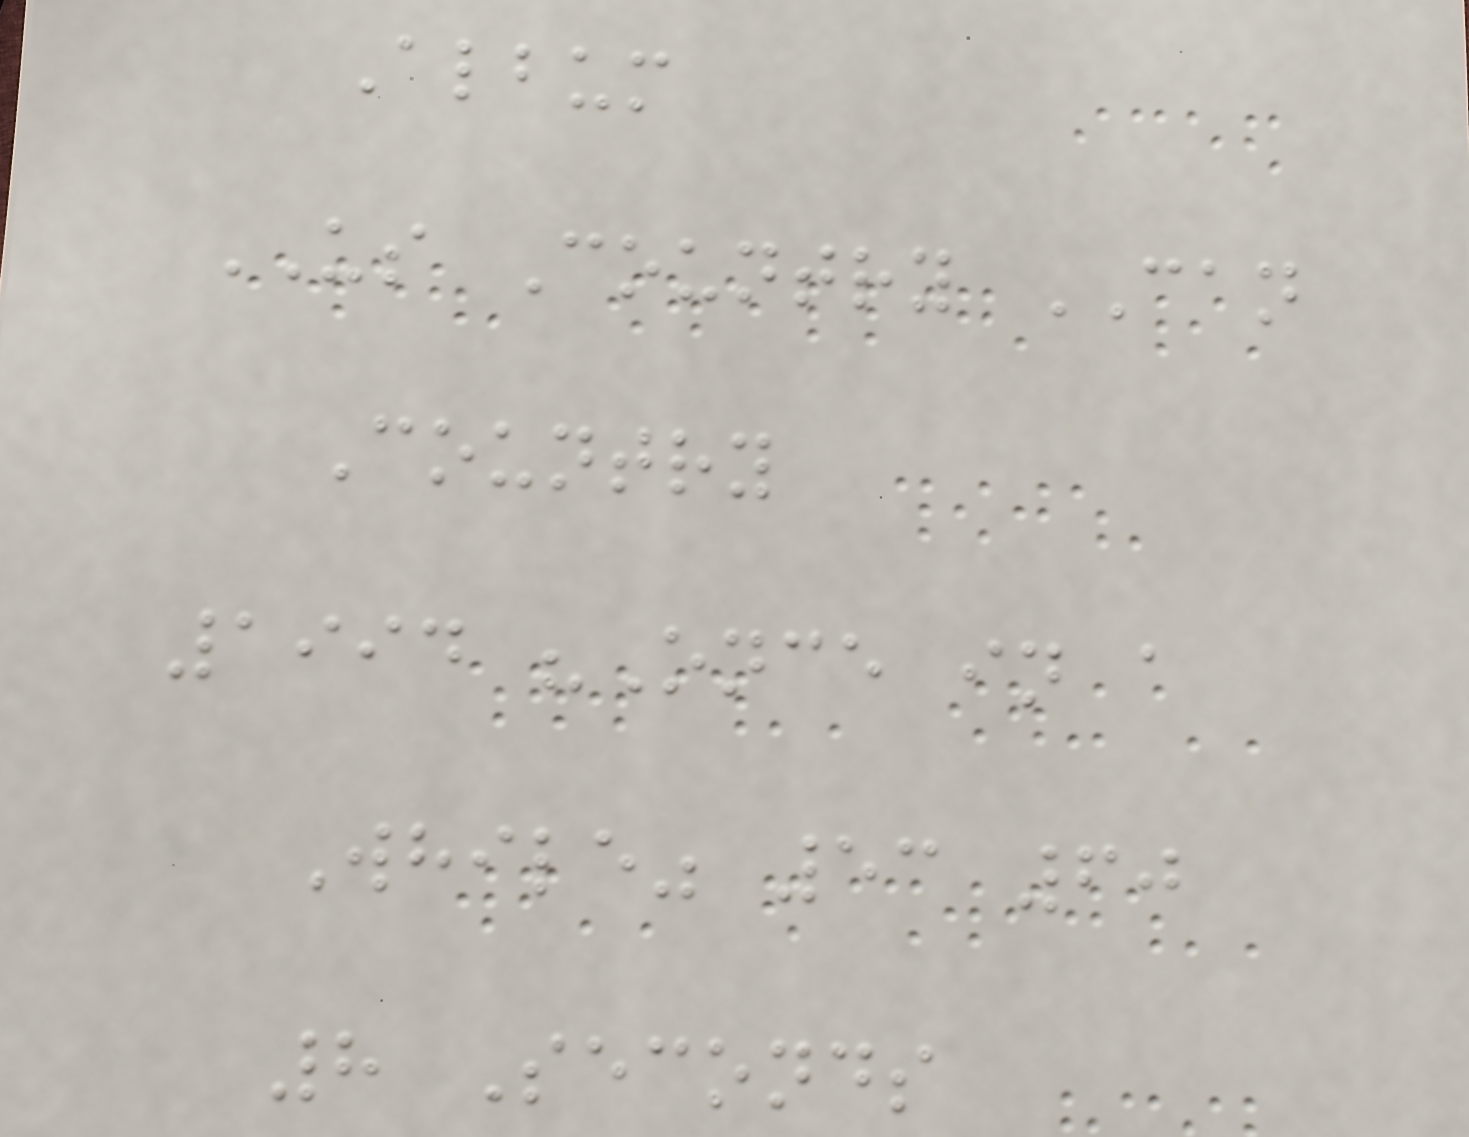Album
US Country CAN
Country
1994 "Once in a
While" 53 60
8 Seconds
